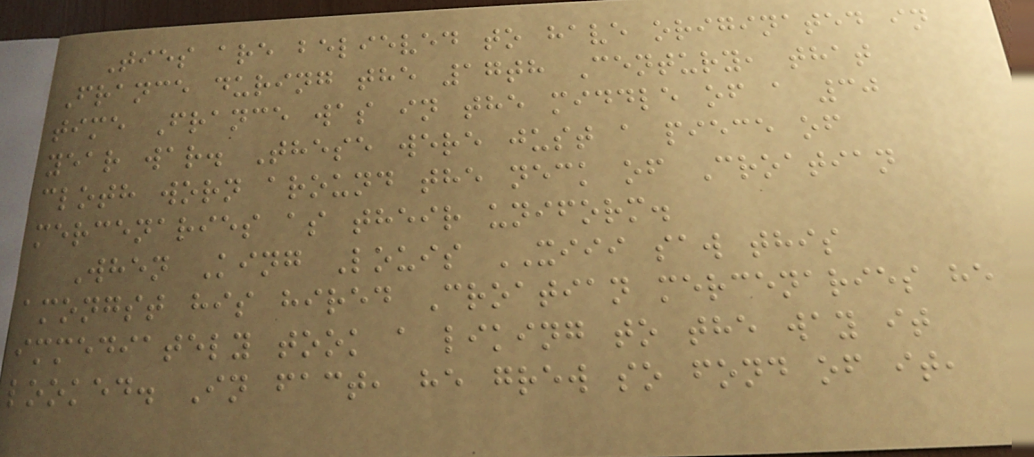Ties are believed to have originated in
France during the 17th Century, that
time France was in the middle of a 30
year war. These were just a piece of
cloth worn around the neck of Croatian
mercenaries as their uniform.
When King Louis XIII saw this
amongst his hired Croatian mercenaries he
immediately took a liking to the way it
looked. In fact, he grew so fond of it,
